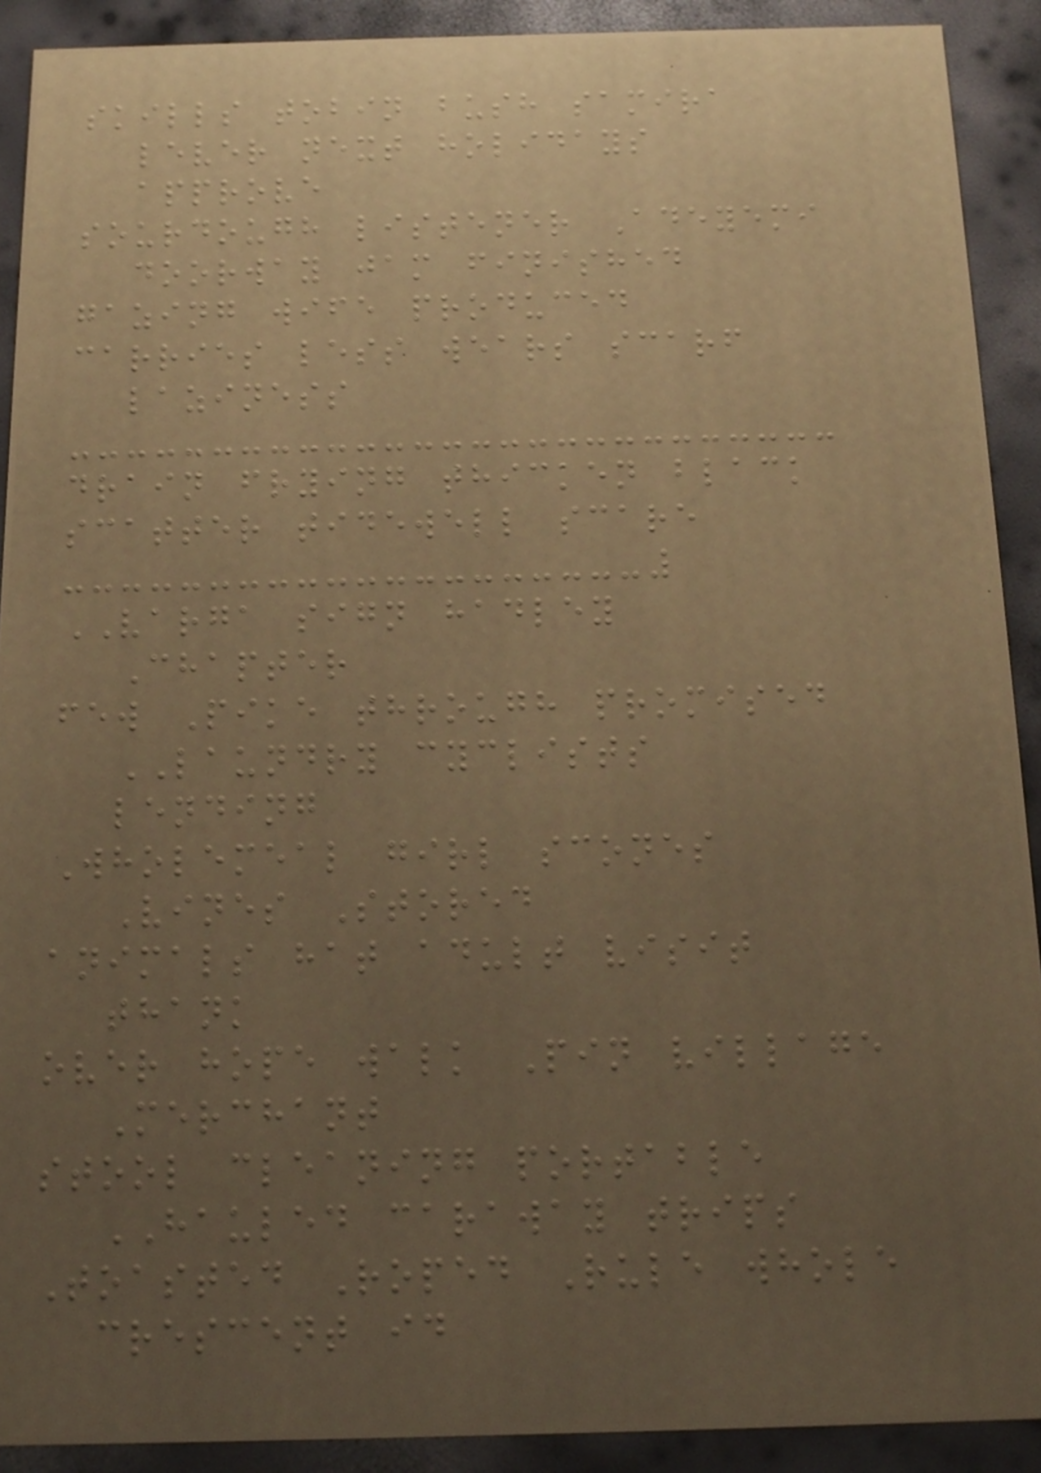skills tobin bush samira
lever next holidays
approve
sourdough listener Adeyemi
doorway jam finished
gazing wife produced
carries less wears scarf
laziness
drain frying thicken black
scatter tidewell scare
VARGA sign hadley
Chapter
few Pike through promised
LAUNDRY cyclists
lending
Wholemeal girl scones
Vines Stored
animals hat adult visit
thank
over hope walk Pin village
Merchant
stool cleaning portable
HAULED caraway trips
Toasted Roped Rule whole
crescent id
